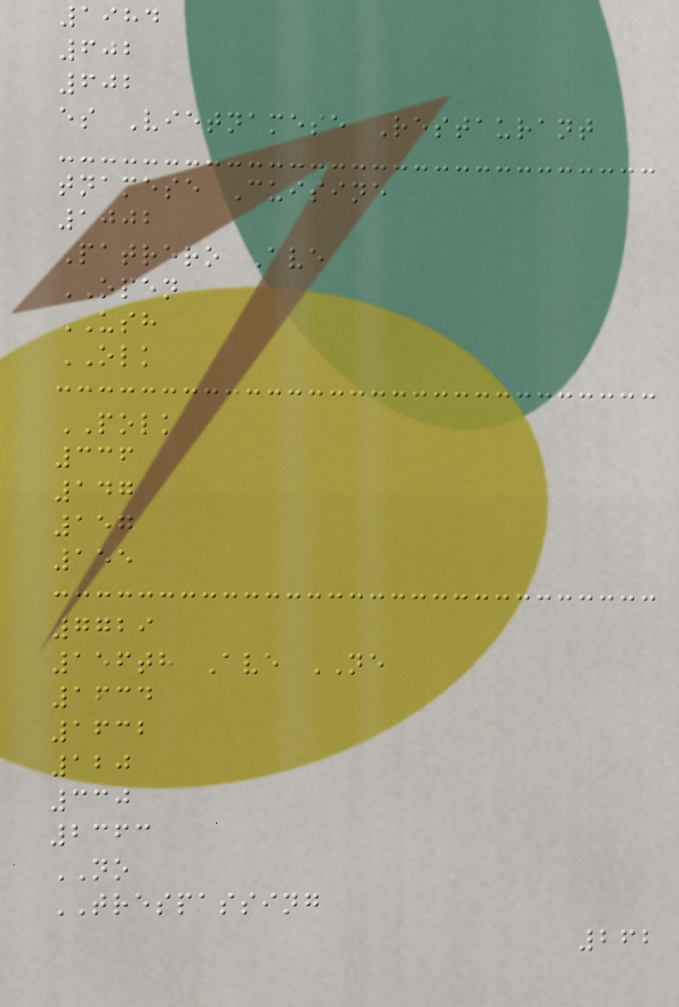1984
602
602
es Vietnamese Restaurant
tnamese Cuisine
1002
Patrero Ave
OPEN
USH
OLK
POLK
336
147
157
155
7729
156th Ave NE
1634
1632
120
330
2363
NO
TRESPASSING
262
